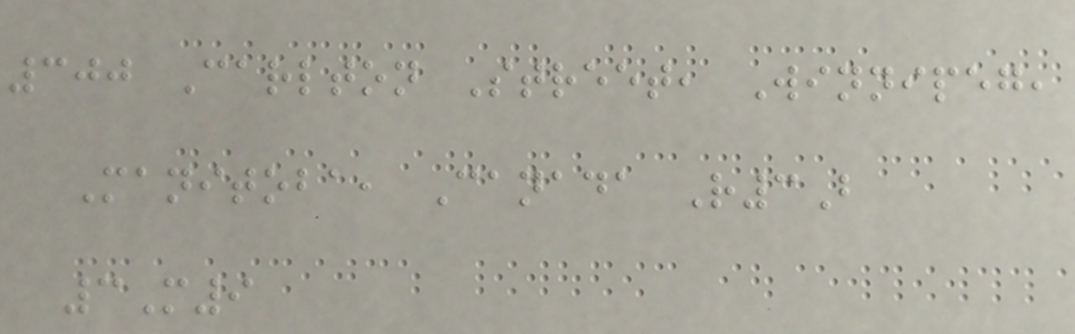300 Carlton Street, Winnipeg,
Manitoba, Canada R3B
3M9
